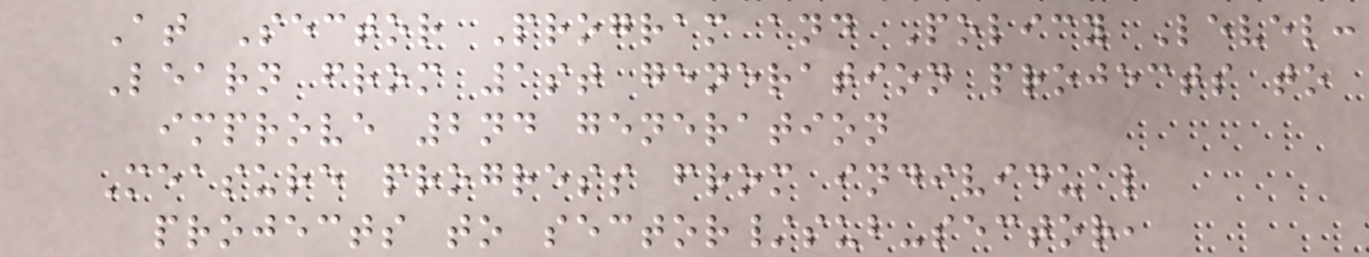At Sector Program and Policy Level:
Learn from 1st generation projects to
improve 2nd generation
Measure progress from individual
projects to sector/sub-sector,
